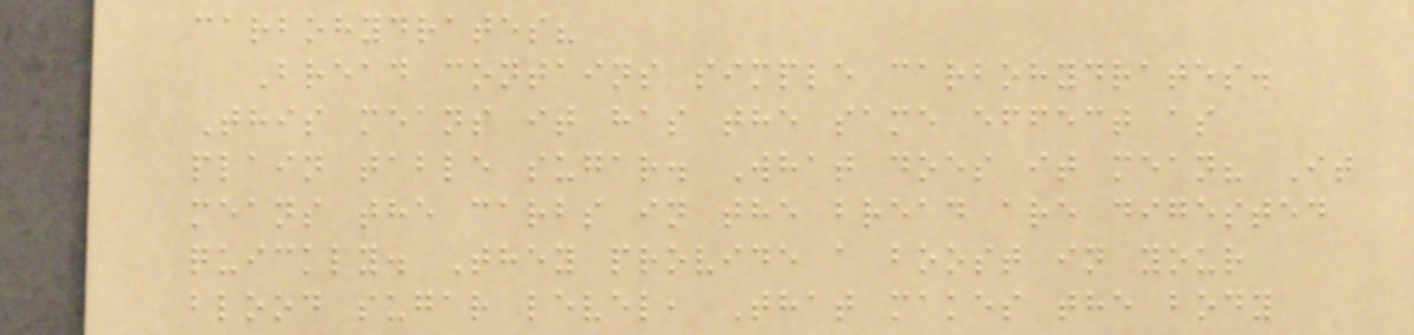carbohydrates?
Bread contains simple carbohydrates.
This means it has the same effect as
plain table sugar. What does it mean? It
means the carbs in the bread are digested
quickly. They provide a boost in your
blood sugar level, That makes the body
